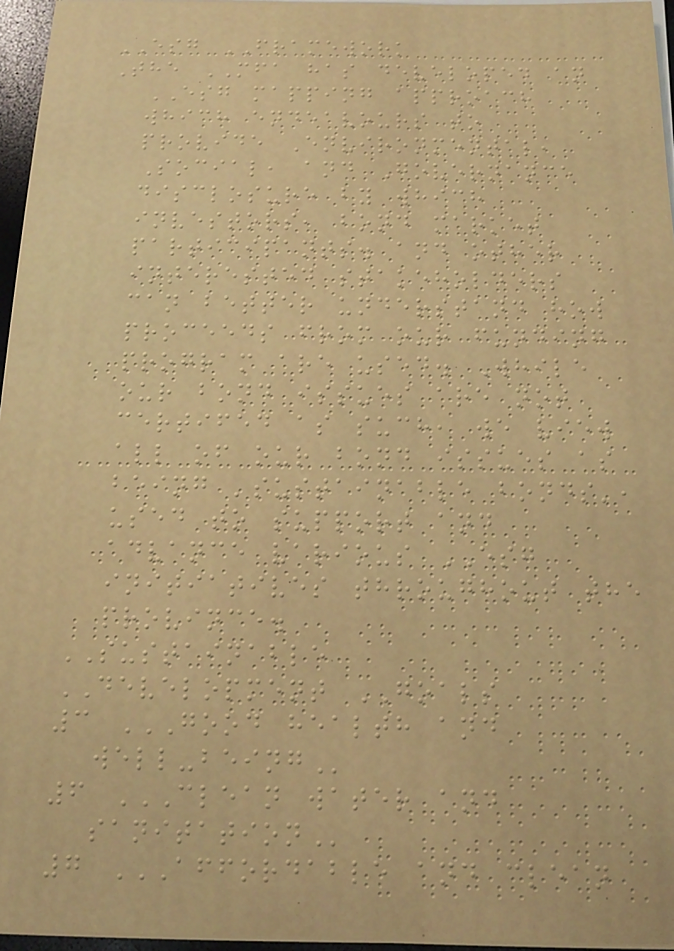ESG FRAMEWORK
The MFA has developed an
ESG mapping approach
which endeavours to
provide Environmental,
Social, and Governance
disclosure by which
investors, bond market
participants. and other
interested stakeholders
can better understand how
proceeds from our funding
program are used. While
our bond issues are not
certifed as such, we view
all of our bond issues as
being 'sustainable bonds',
used to support and
advance various ESG
initiatives throughout the
province.
SUSTAINABLE
DEVELOPMENT GOALS
3 GOOD HEALTH AND
WELL-BEING
6 CLEAN WATER AND
SANITATION
7 AFFORDABLE AND CLEAN
